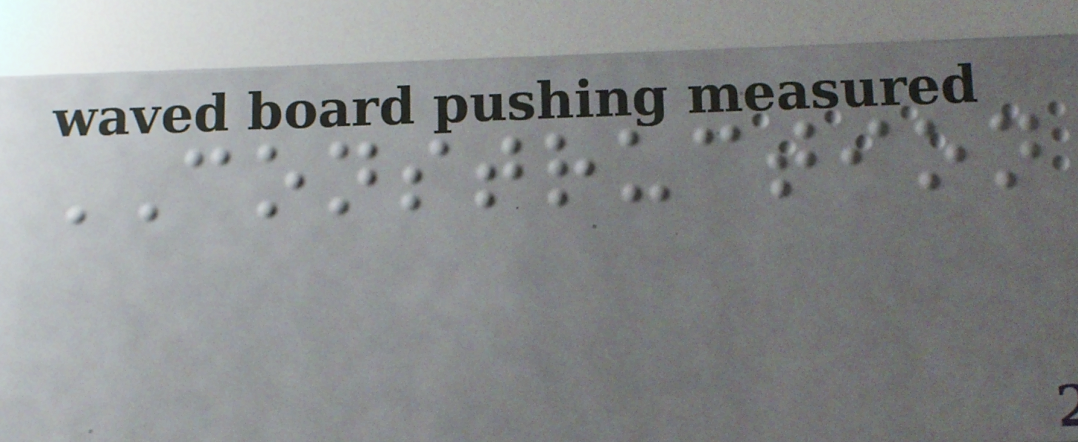CONSTRUCTION
